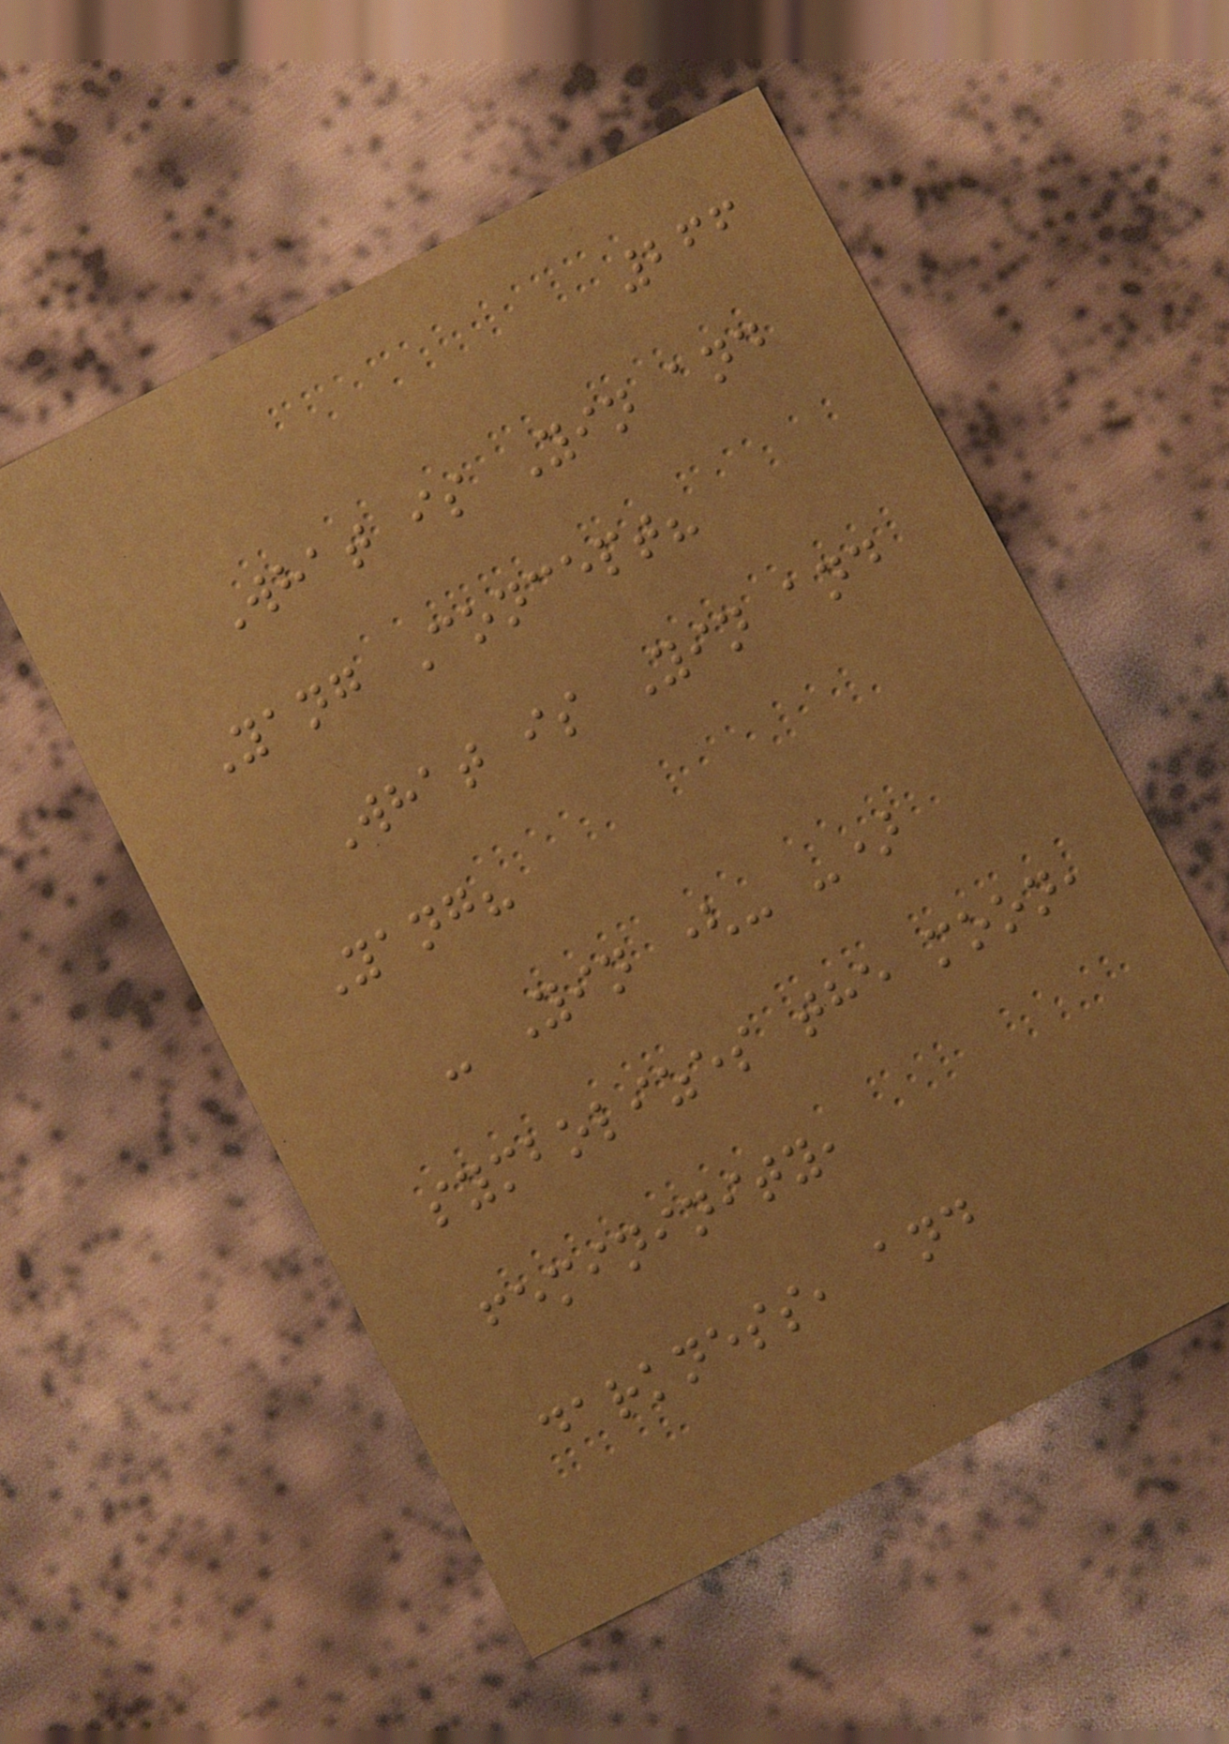266
What is Yin and
Yang Concept?
What is Yin and
Yang?
- Yin (- -)
symbolizes the moon,
femininity,
darkness, and
